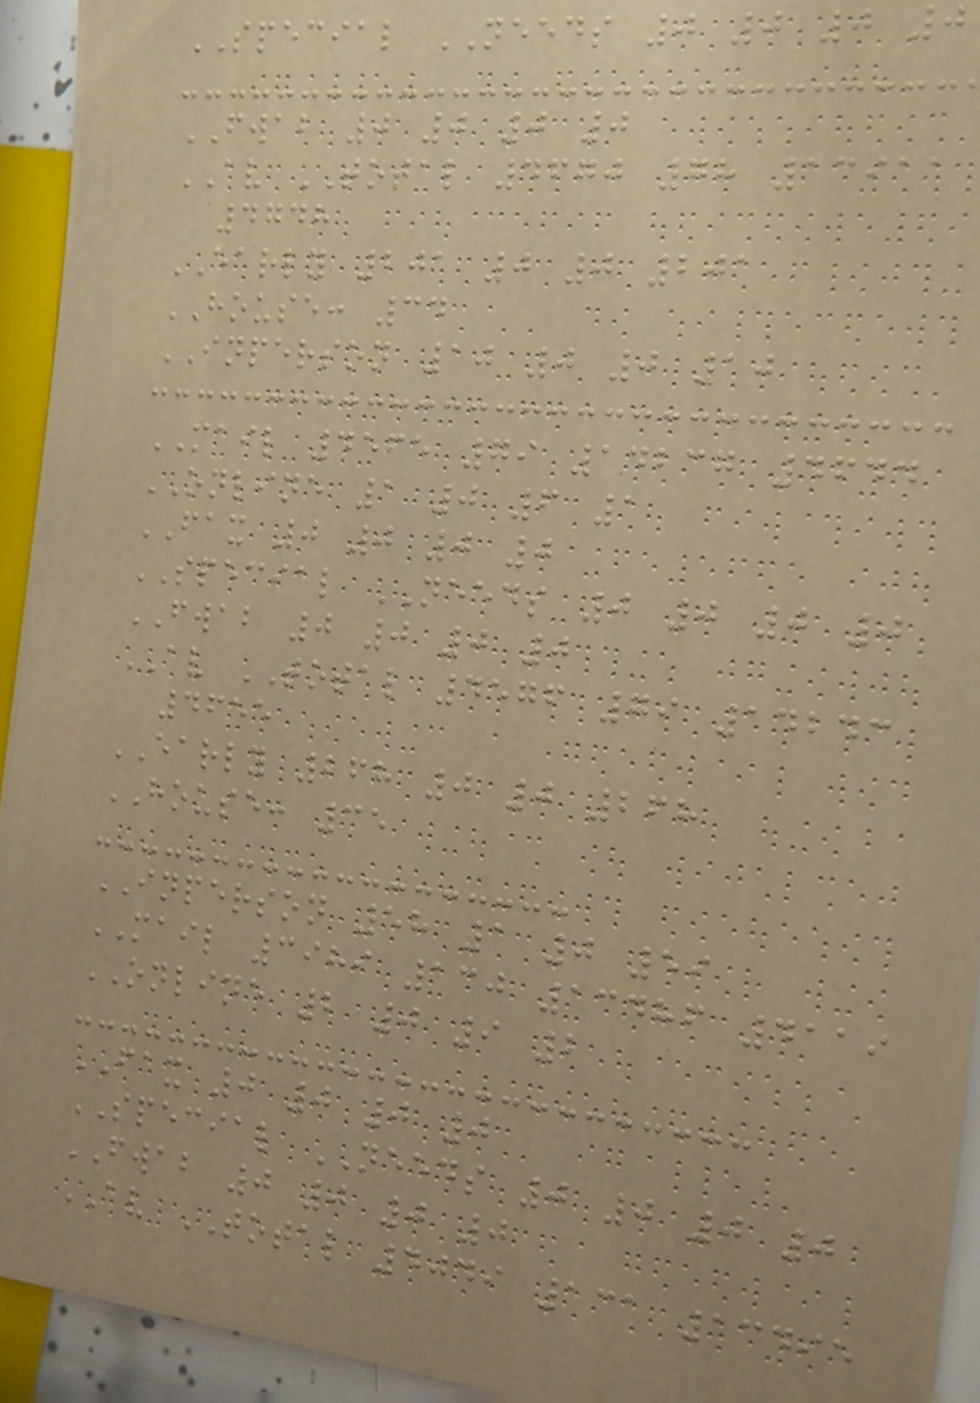SPECIAL NEEDS 0 0 0 0
FWAB 0 0 0 0
AV TOTAL 4670 78 13911
4748
EARLY 201 0 0 201
HOUSE: 34
INPERSON 10 0 0 10
MAIL 4565 79 14237 4644
ONLINE 1 0 6 1
FAX 0 0 0 0
SPECIAL NEEDS 0 0 0 0
FWAB 0 0 0 0
AV TOTAL 4576 79 14243
4655
EARLY 268 0 0 268
HOUSE: 35
INPERSON 58 1 0 59
MAIL 3989 130 13486 4119
ONLINE 2 0 9 2
FAX 0 0 0 0
SPECIAL NEEDS 0 0 0 0
FWAB 0 0 0 0
AV TOTAL 4049 131 13495
